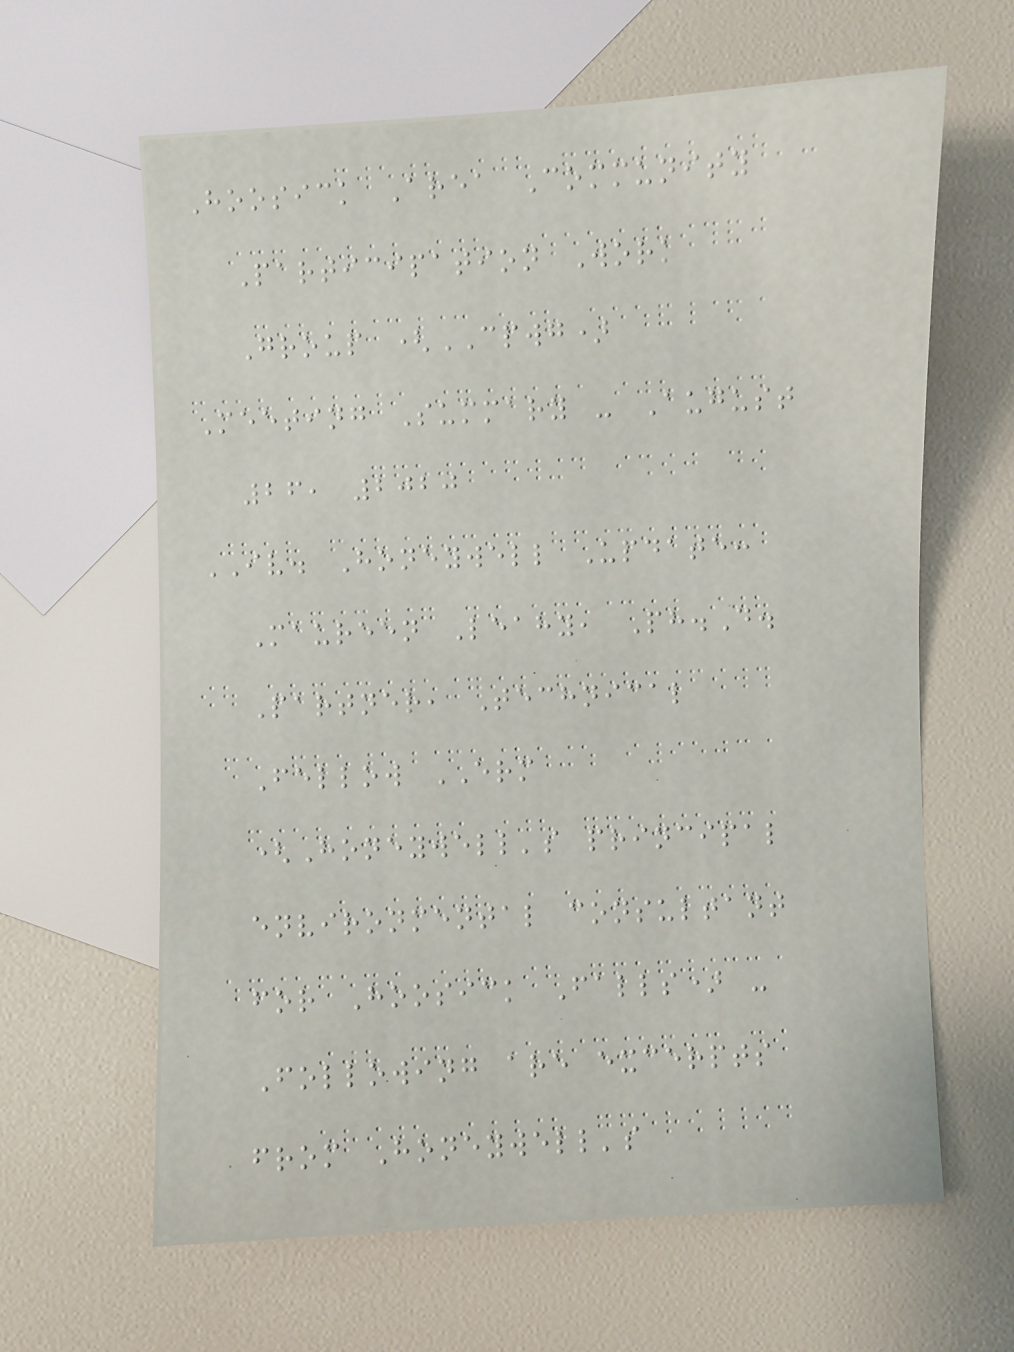Hoosick Area Community
Participation Work
Group (CPWG)
Meeting Summary - August
26, 2020
IV. Honeywell Update:
Maureen Leahy, Ph.D.
Partner, Technical
Fellow ERM
(Honeywell's principal
environmental consultant
for Hoosick Falls) -
Following are excerpts
from Honeywell's
